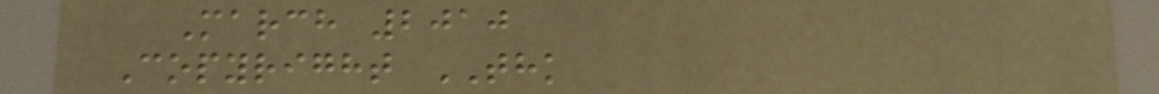March 2010
Copyright THK
